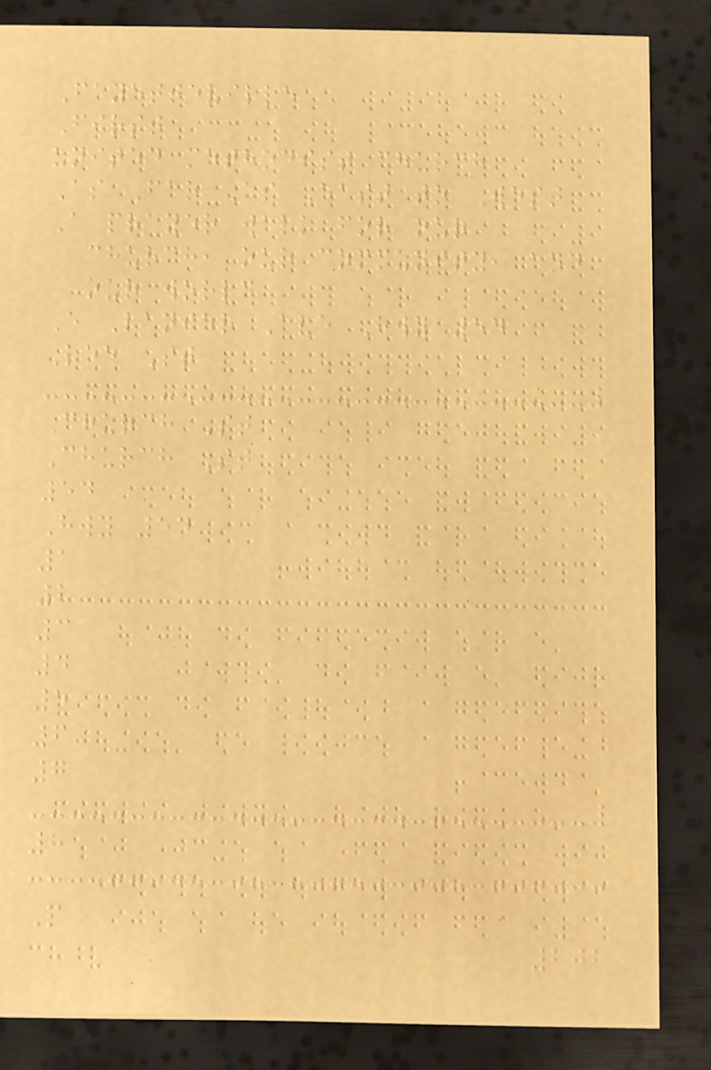Fayetteville
First
united methodist church
As Far As East to West
A prayer walk for our
church, our community, and
our world
E Lanier Ave Hwy 54
Lee St
Church St
Church St
54
Hwy 54
1
2
3
4
5
6
7
8
P
202
